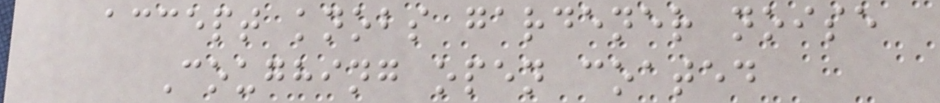accept knobs gardener noise
Coughing open coated
